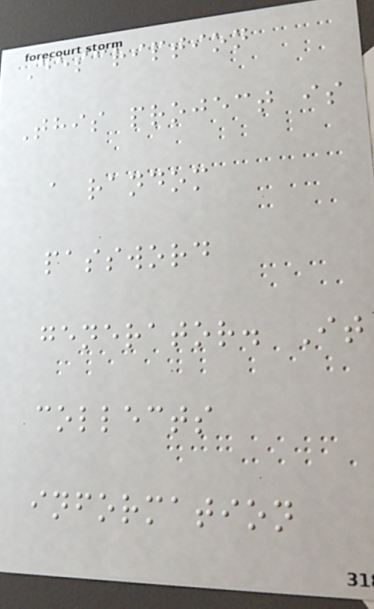Description
This project is
a random
password
generator. It
collects
information
